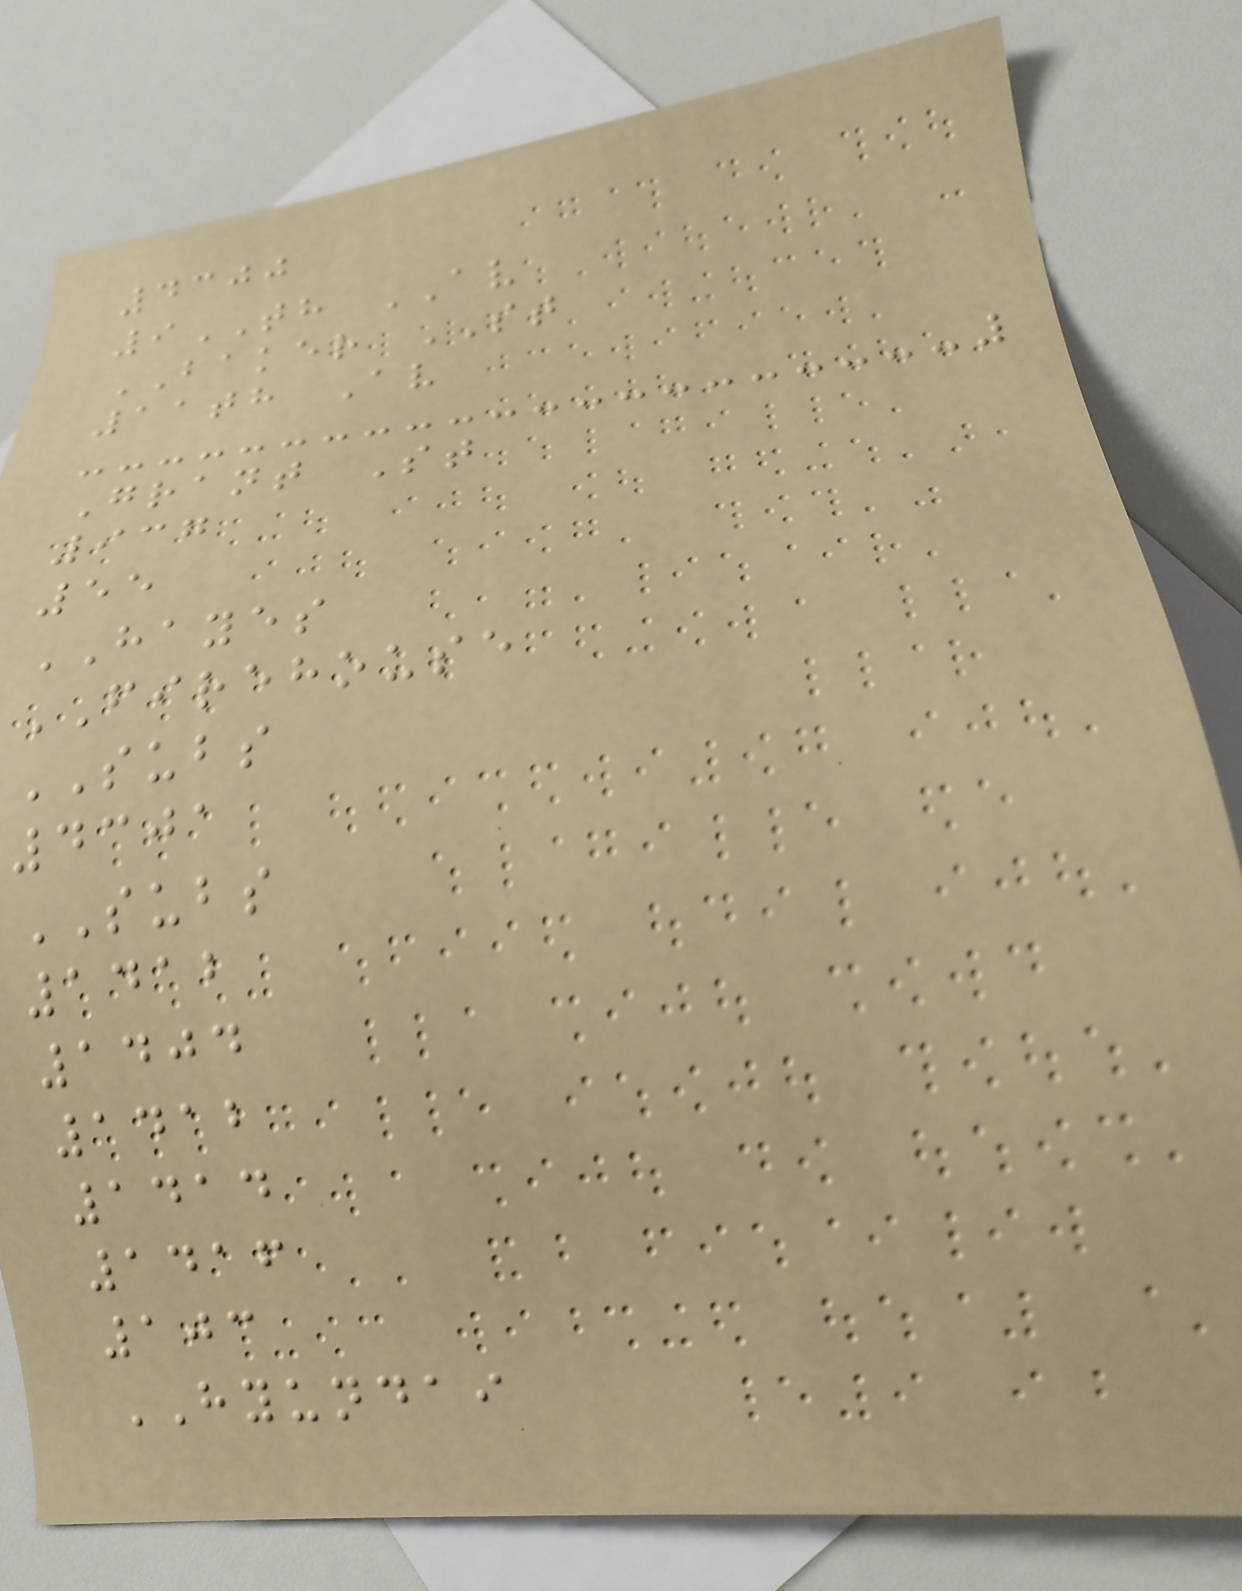4300
9TH AV
BAKER ST
11th Av
Grant St
937
55
HAYES
FIREHOUSE
SUBS
4301
SUBS
1412
1404
1412
1414
1416
103
HYUNDAI
